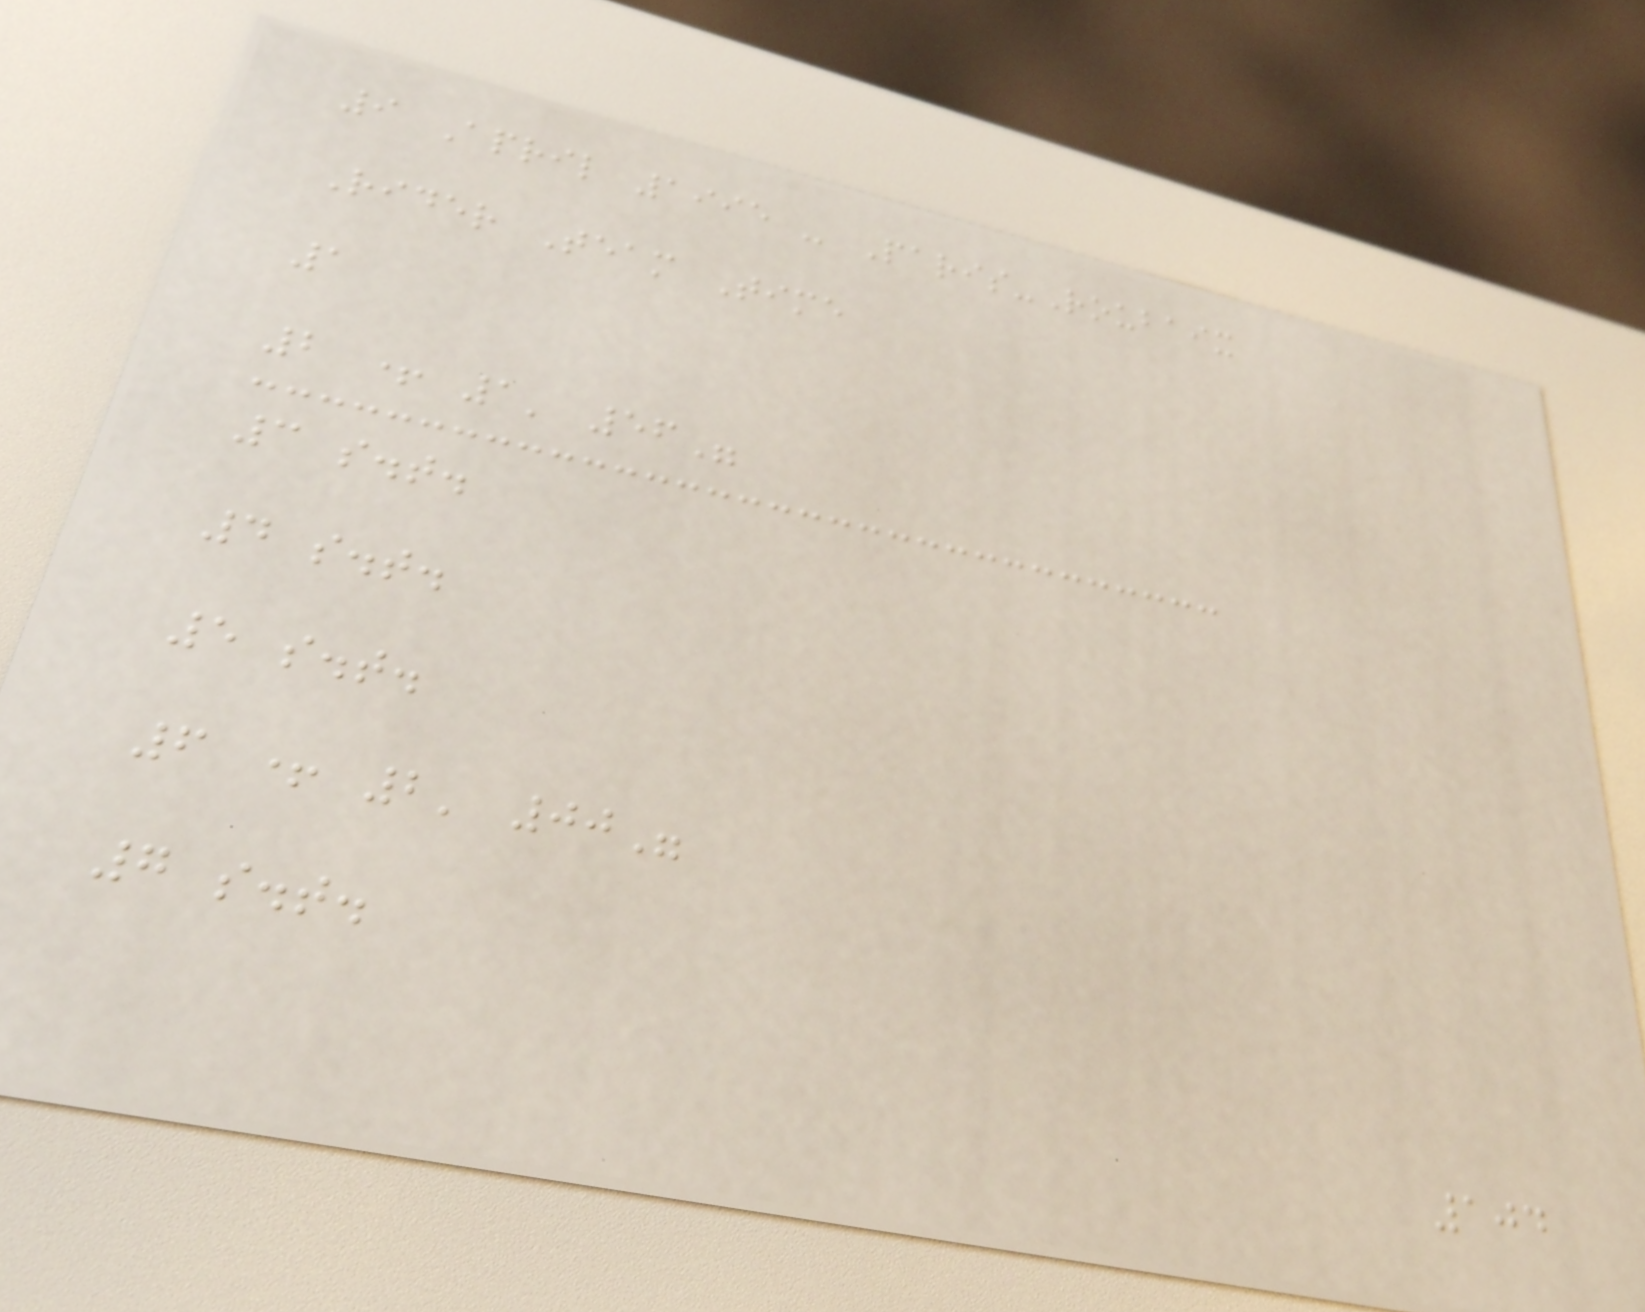9 April 1995 - Paris-Roubaix
Rider Team Time
1
2 + 1' 56"
3 s.t.
4 s.t.
5 s.t.
6 + 2' 00"
7 s.t.
104
